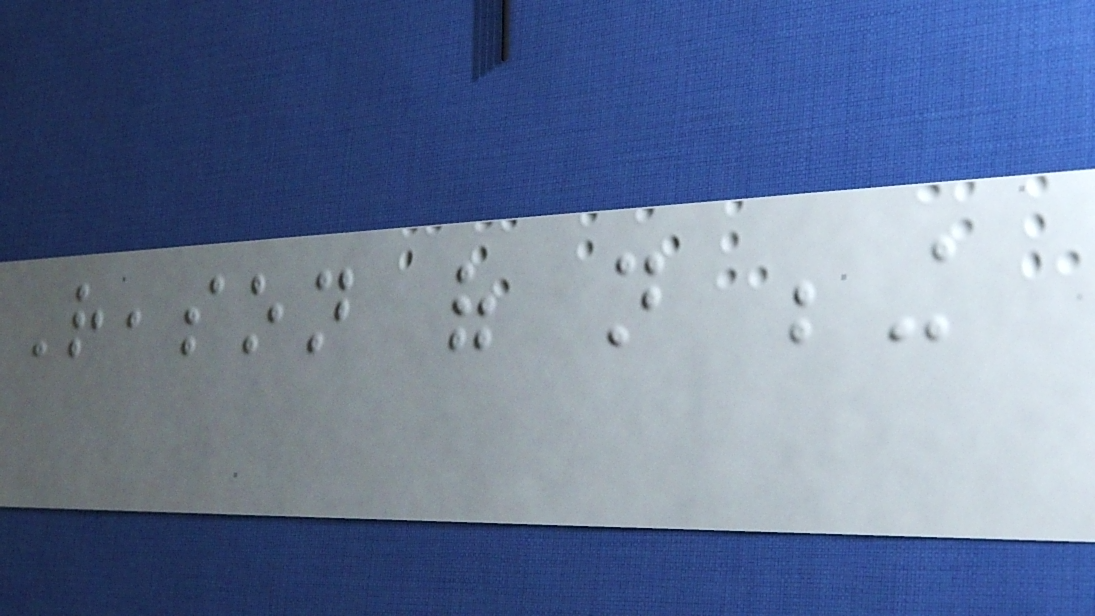Reason of not being
